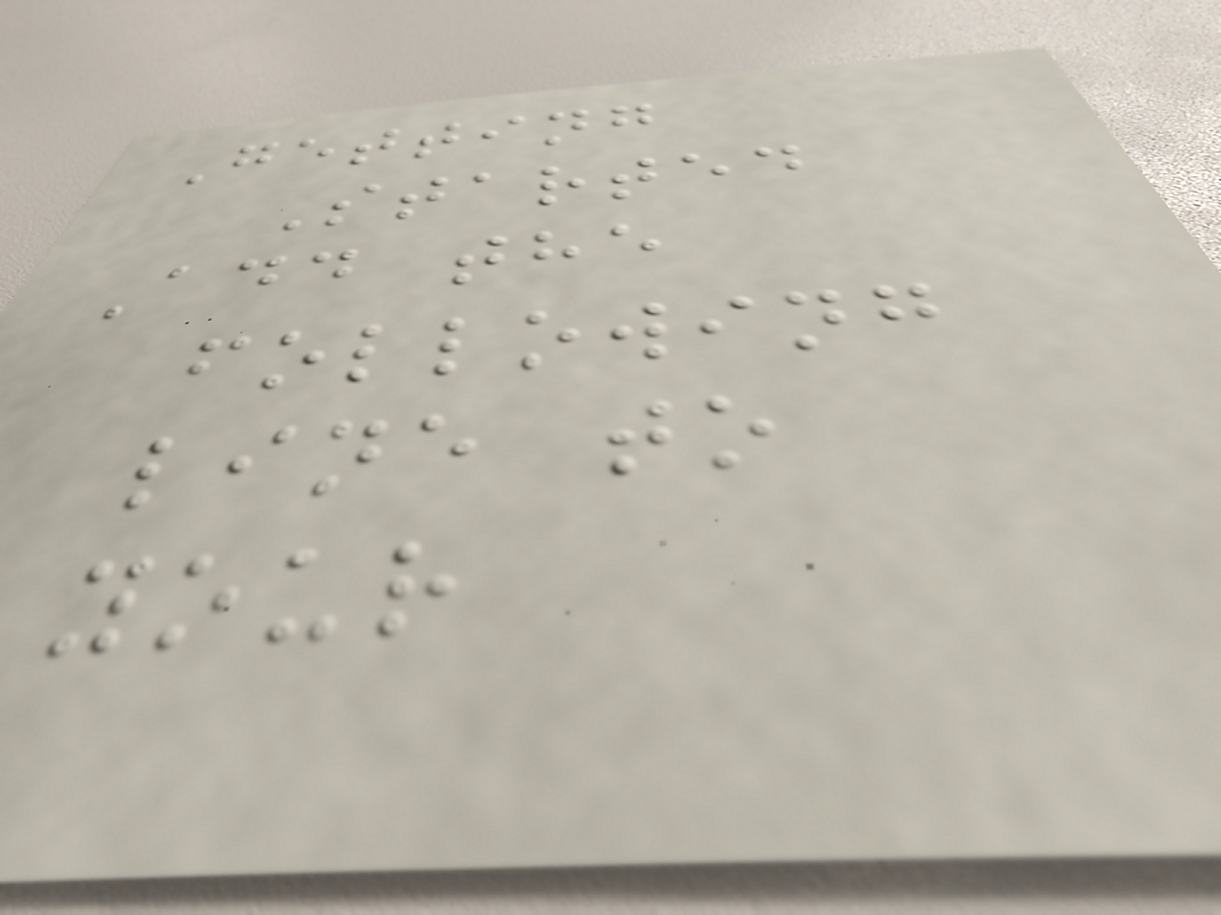Getting
Started
Add the
following
line to
your
